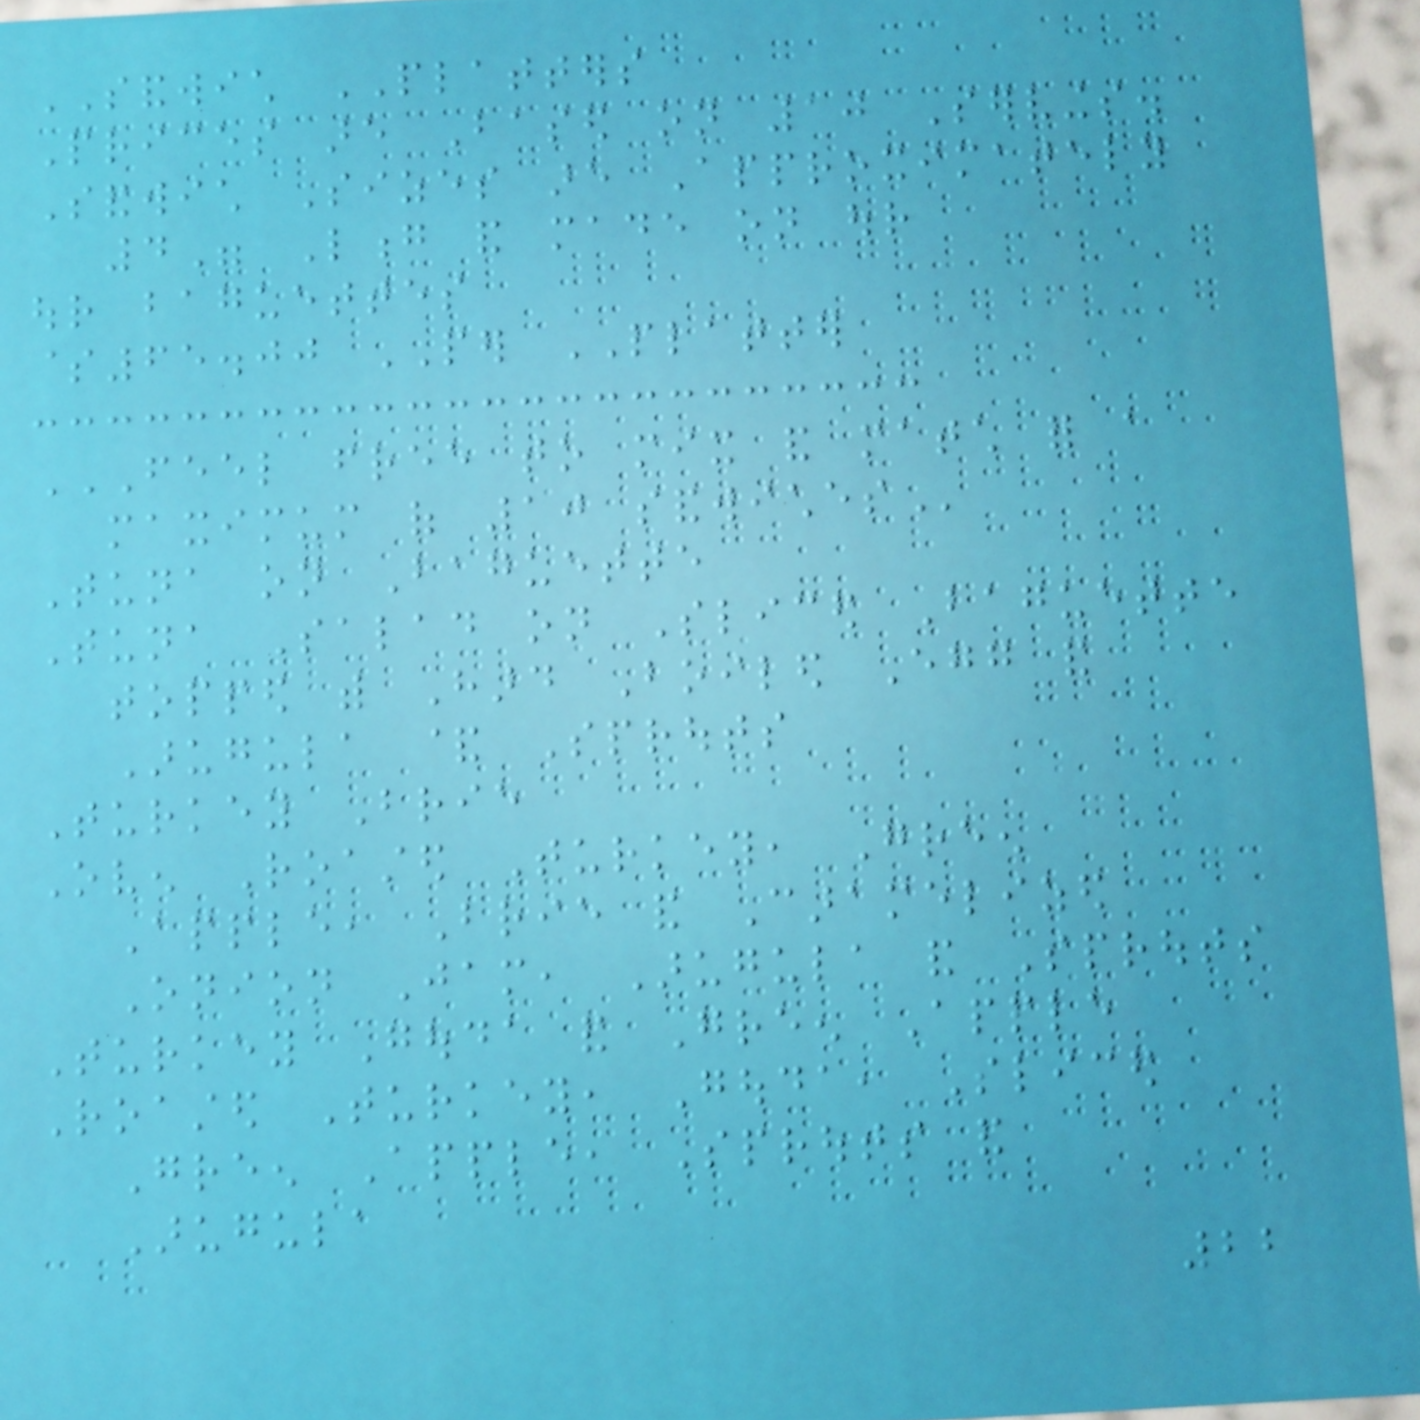SANDWICH PLATTERS
Prices are Based on 10 Servings.
Sandwich Sizes are Approximately
4" Long and made on our
our baguettes
$65.00 PER PLATTER
FEEL FREE TO MIX AND MATCH FOR A
MAXIMUM OF 10 SANDWICHES
Tuna on Baguette
Tuna Salad on Sliced Baguette
topped with Hard Boiled Egg and
Arugula & Sprouts
Turkey Brie
Oven Roasted Turkey, Green
Apple, Brie and Caramelized
Onion Jam, Arugula and Sprouts
Turkey Gouda and Green Apple
Roasted Turkey, Gouda, Sliced
Green Apple, Sprouts and
Arugula
22
